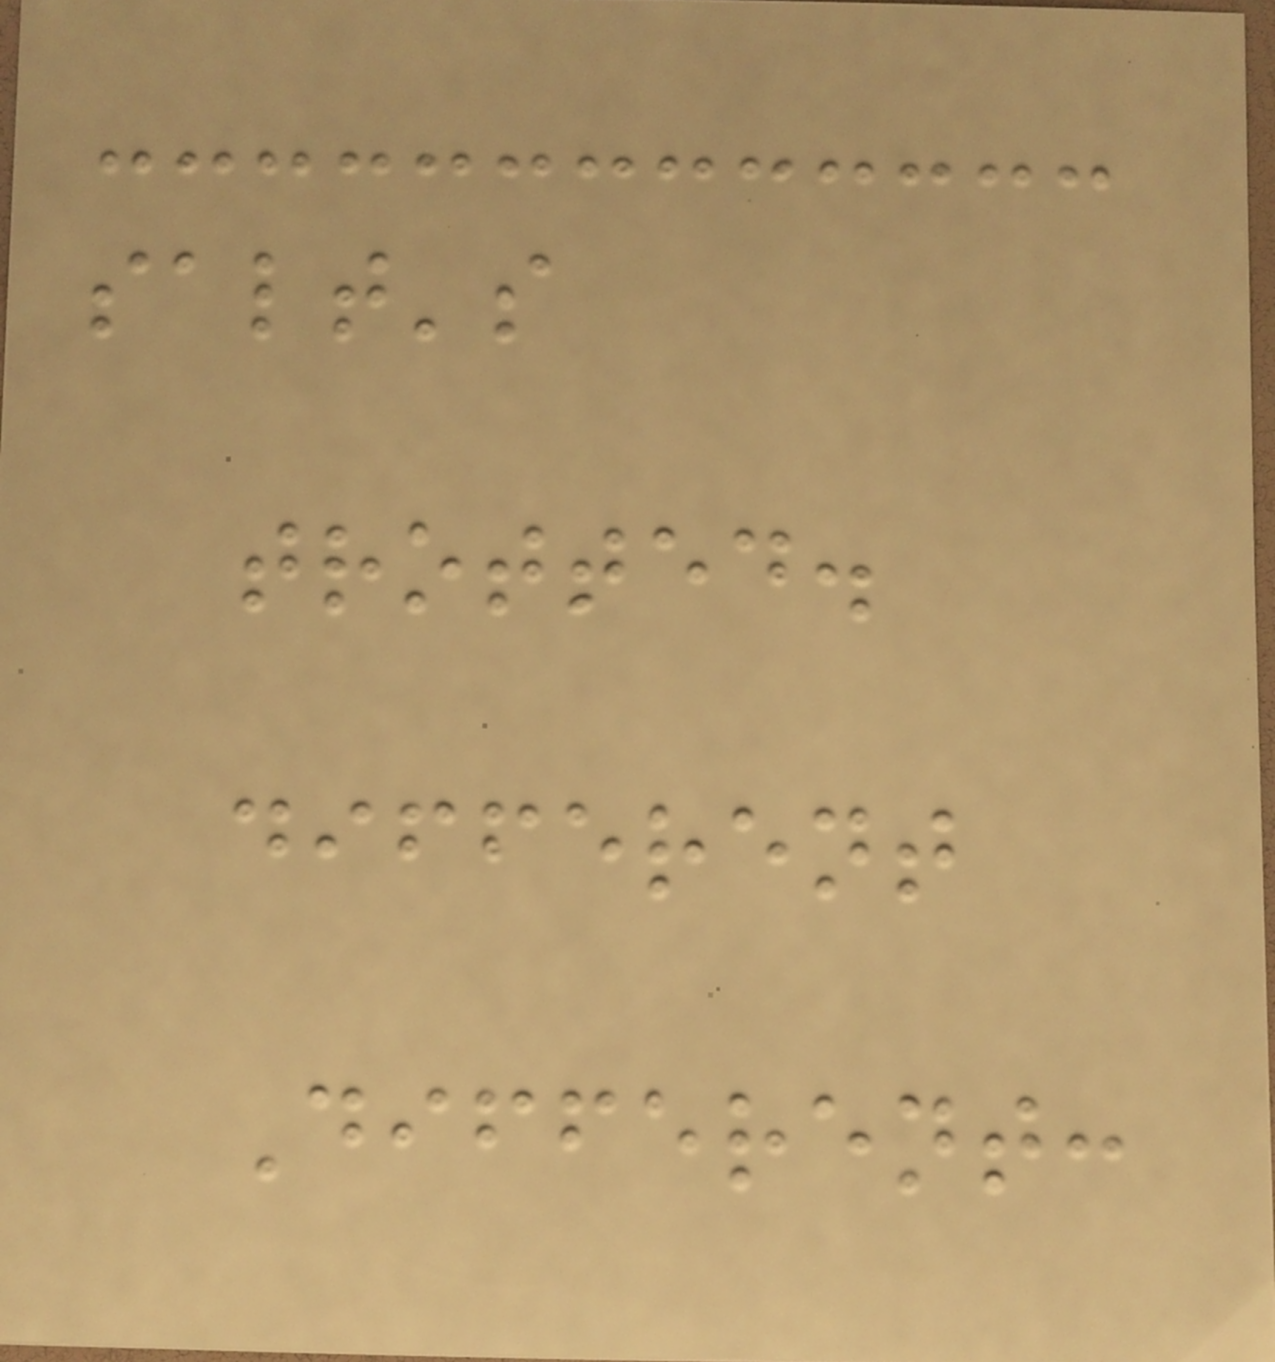salt's
trotted.
different
Different:
